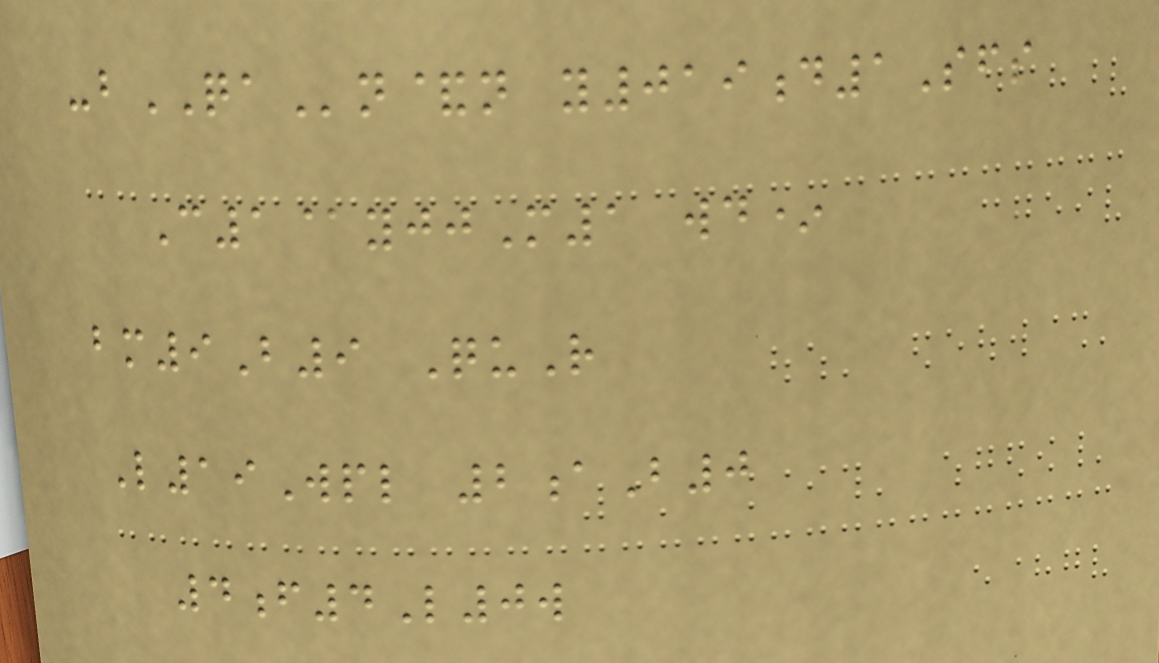-bQAn&n y019d1Sfs
C1@yjjM1 wd*
bm9B9 QuR
L19Wpl 2aB0
4f4L0w
